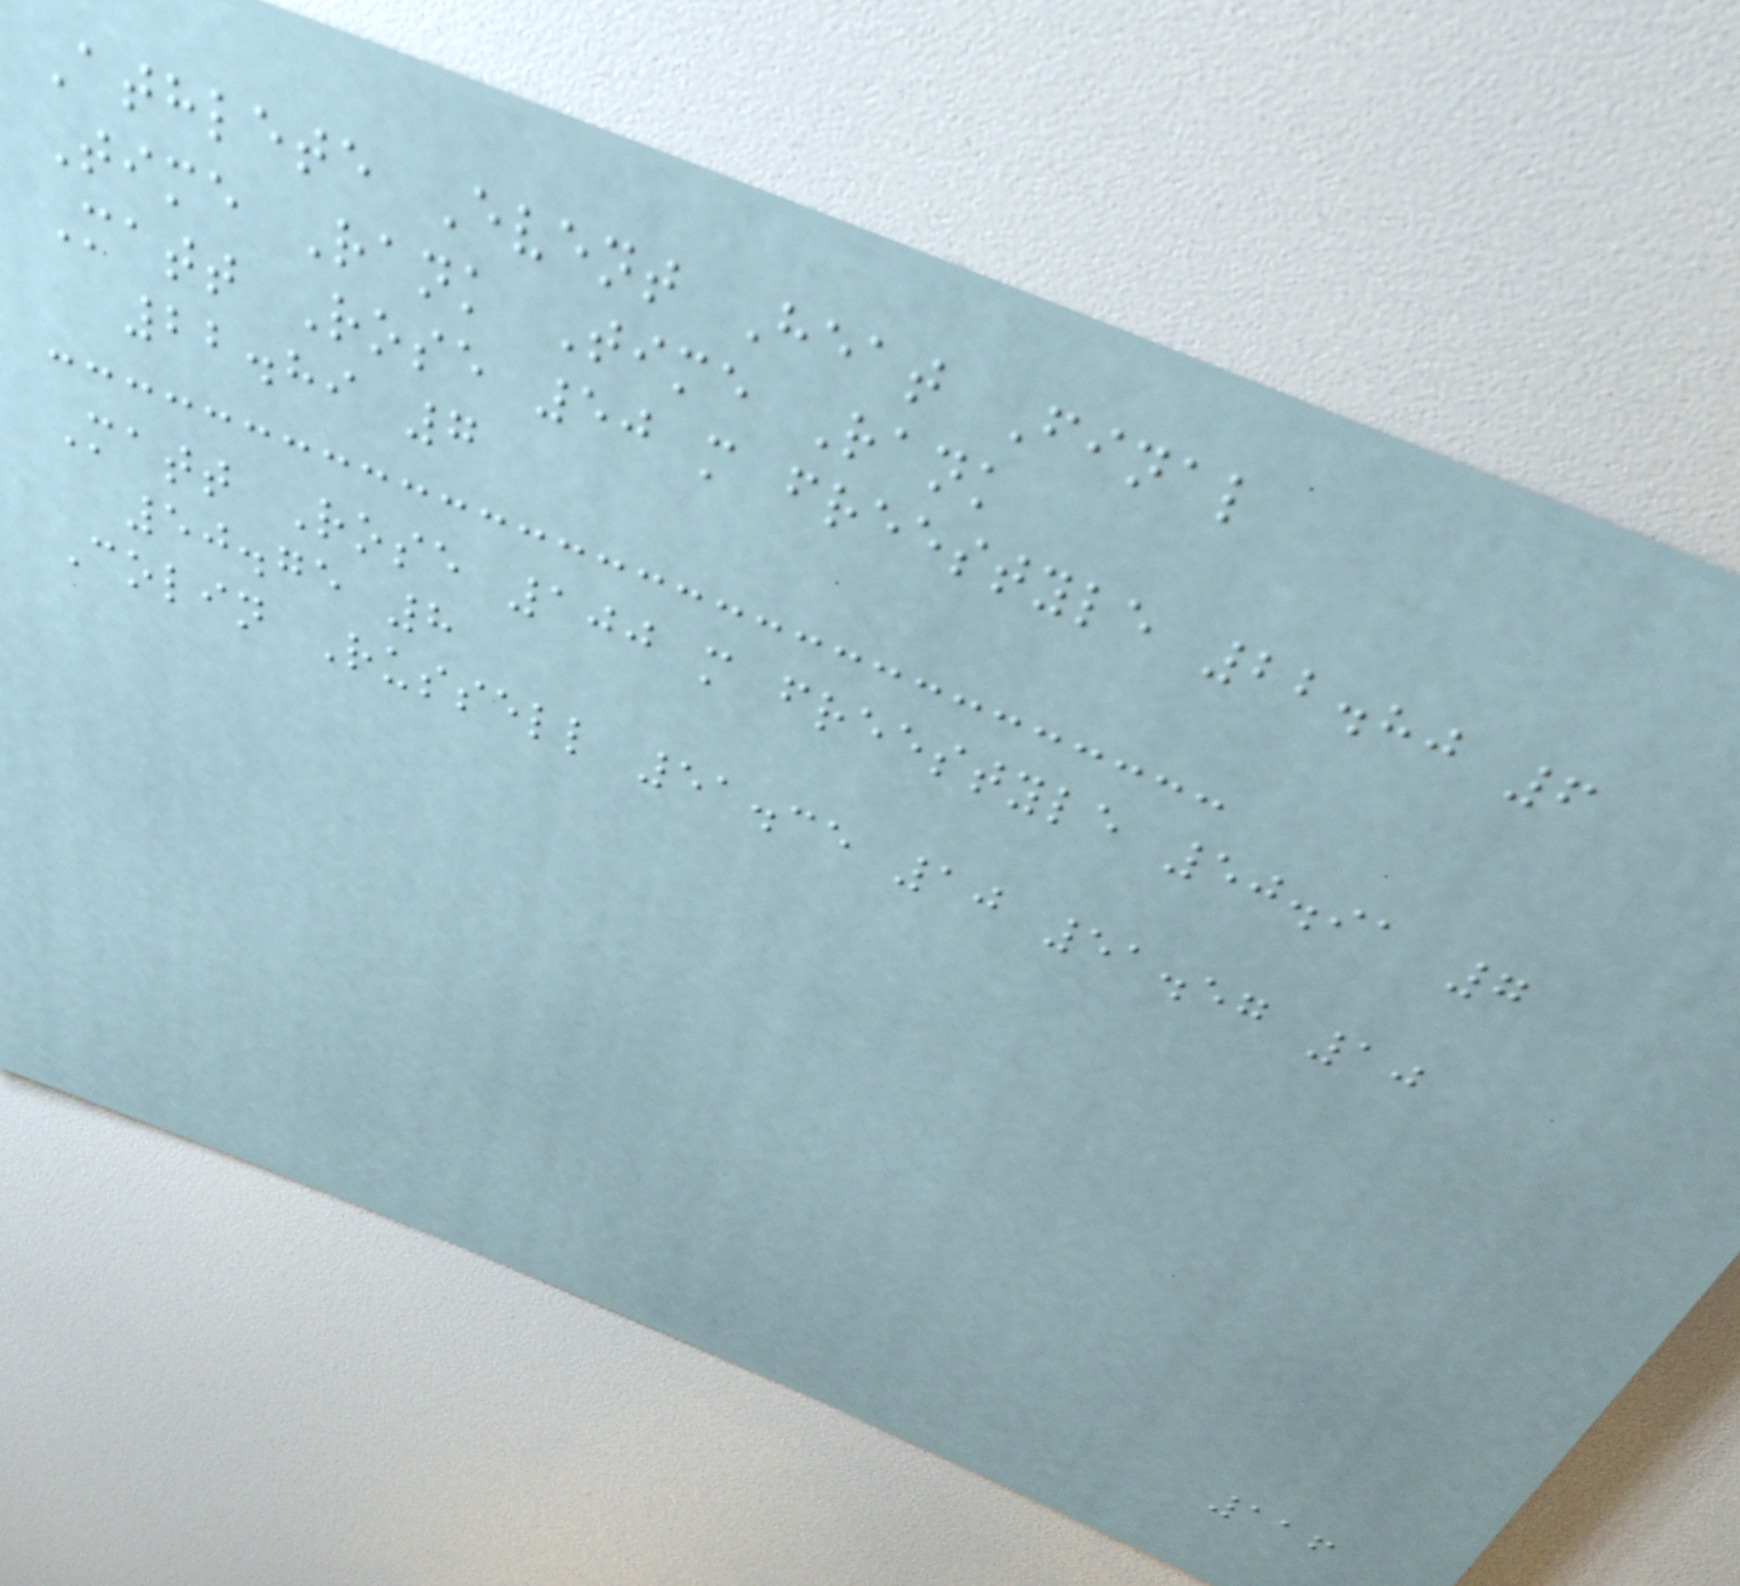Athlete Event Heat Final
Time Rank Time Rank
Matt Rose 50 m freestyle 22.80 6
22.89 7
Matt Rose 100 m freestyle 50.91 7
50.75 8
Colin Russell 51.35 10 51.57 10
116
